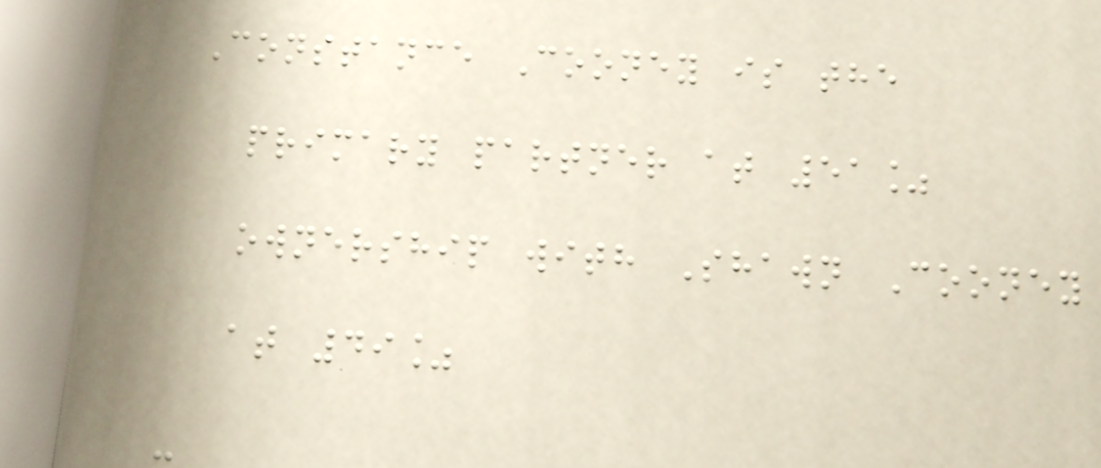Constance Cooney is the
primary partner at 51%
ownership with Shawn Cooney
at 49%
-
